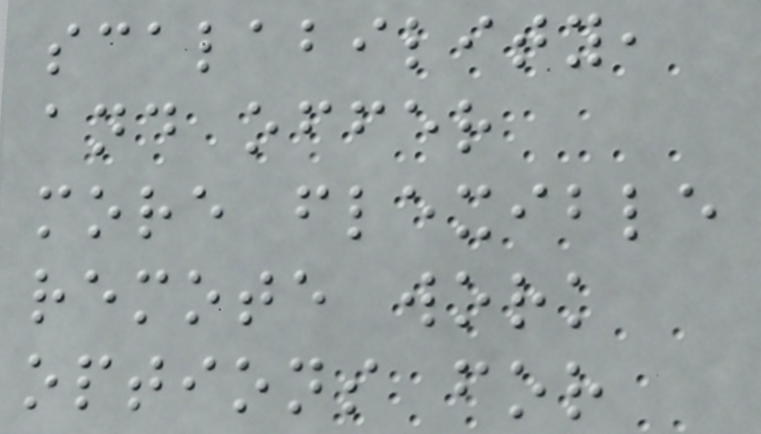scalability,
and offer
more flexible
remote work
options for
